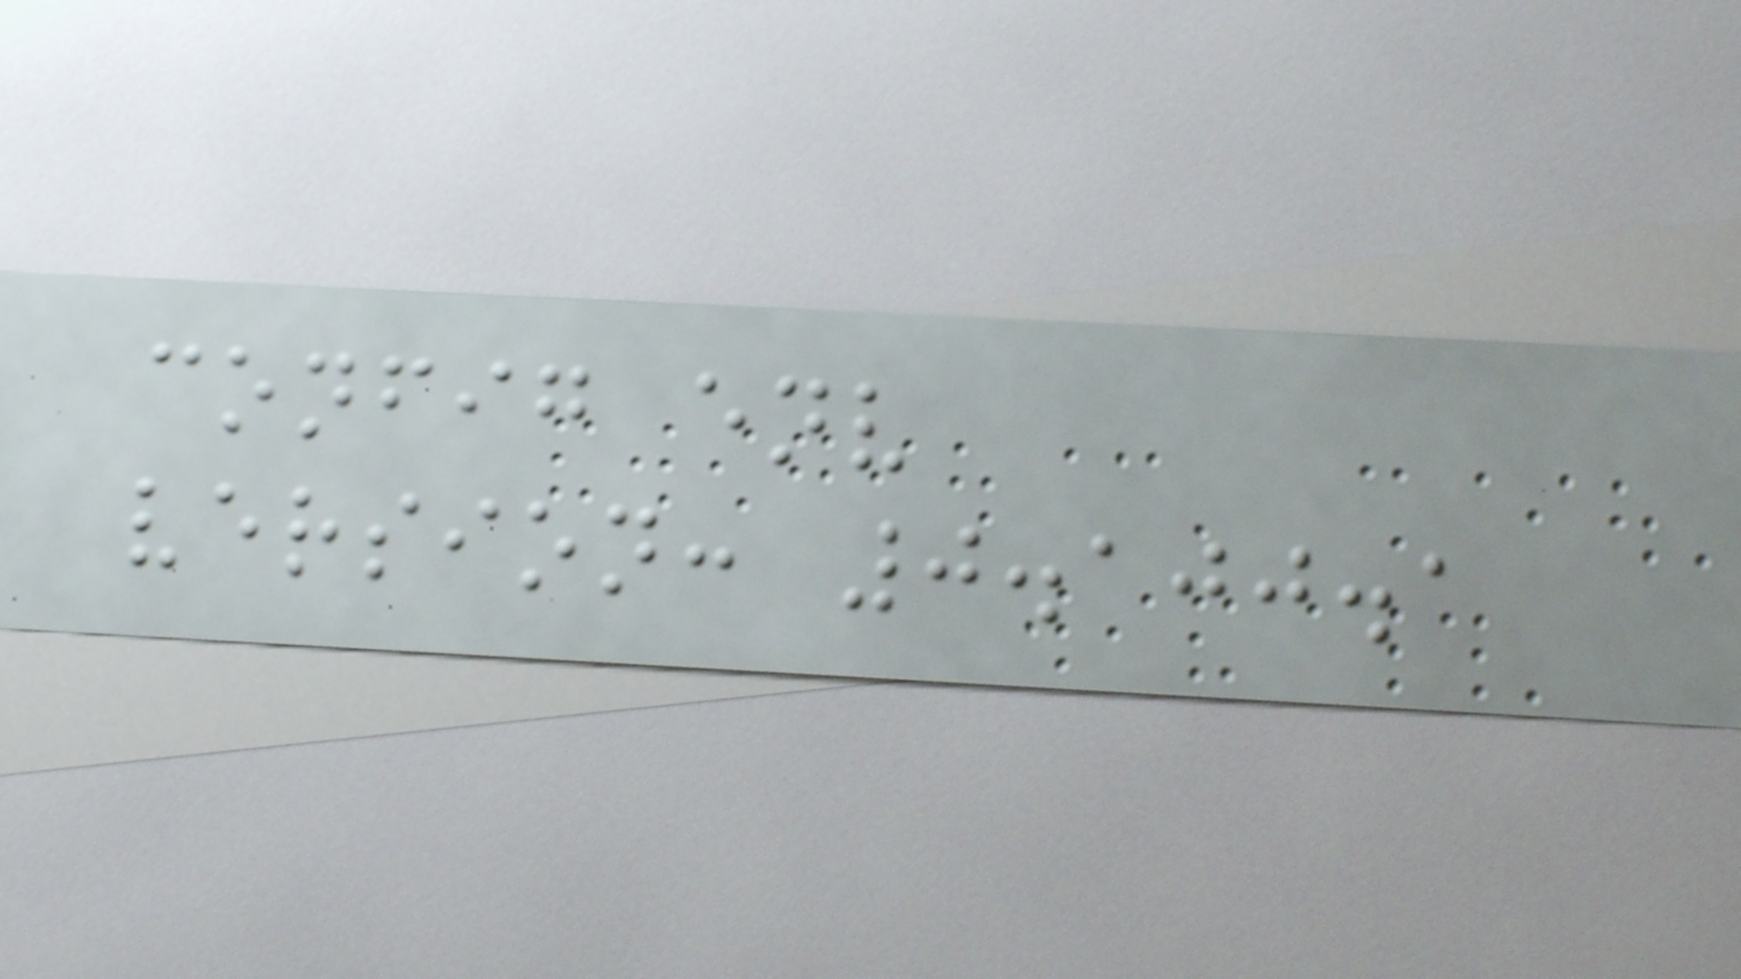config env
version: 0.100.1
